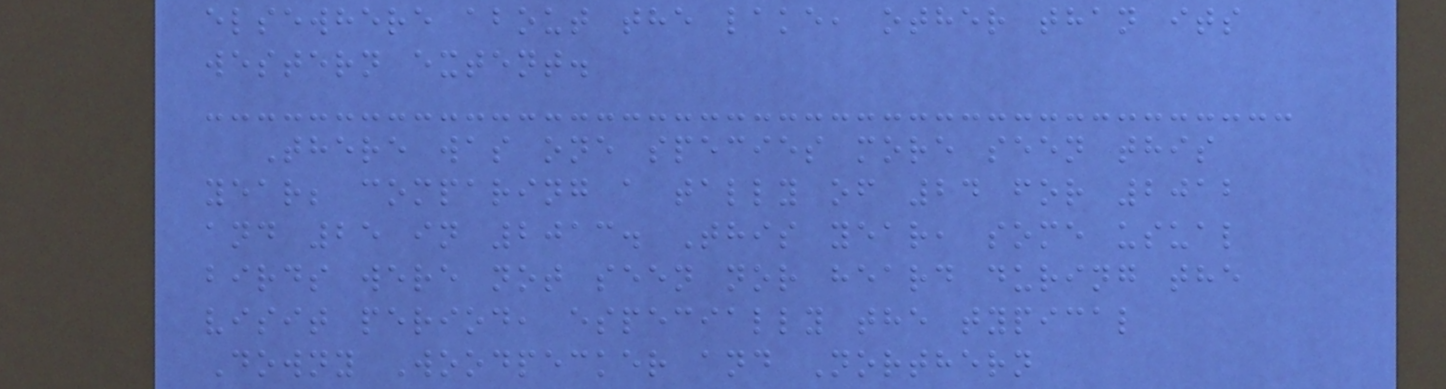elsewhere about the lake, other than its
western extent.
There was one species more seen this
year; comparing a tally of 24 for 2012
and 25 in 2013. This year, some usual
birds were not seen nor heard during the
visit period, especially the typical
Downy Woodpecker and Northern
